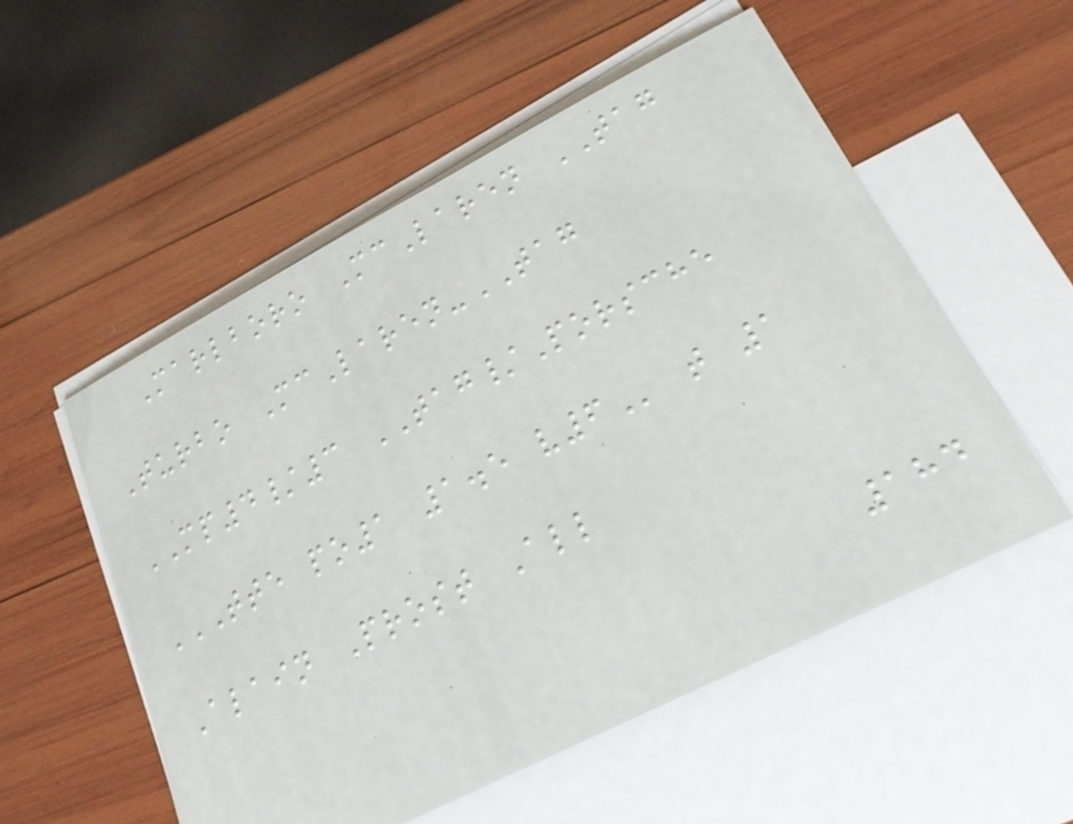Marlboro McLaren TAG
Turbo McLaren-TAG
MP4/3 TAG/Porsche
TTE PO1 1.5 V6 t 1
Alain Prost All
184
